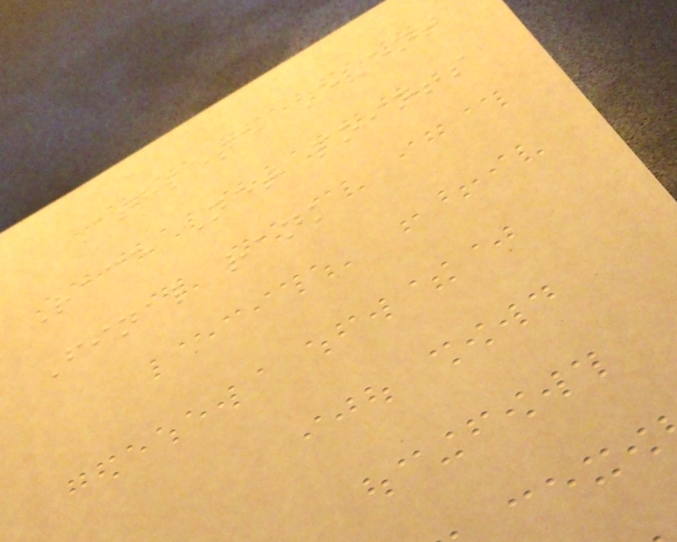Athlete Event
Race Net points
Final rank
